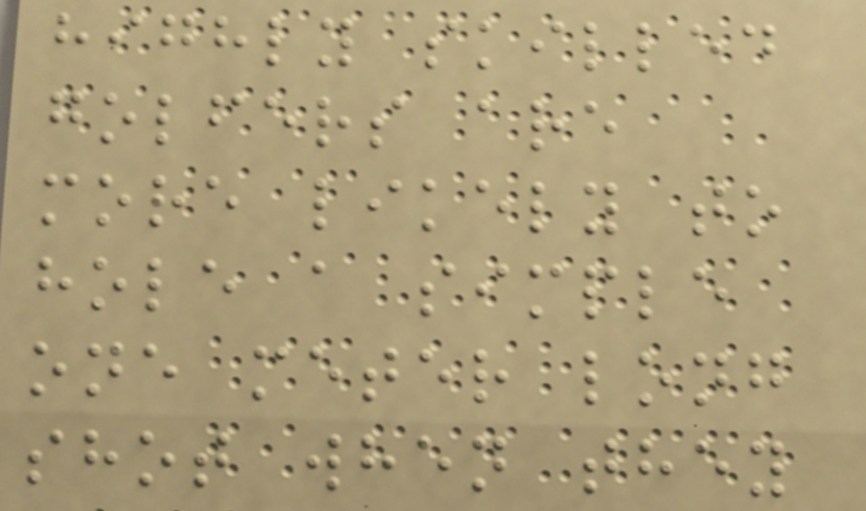highly skilled
golfers are
more likely to
hole a simple
one meter long
shot when they
